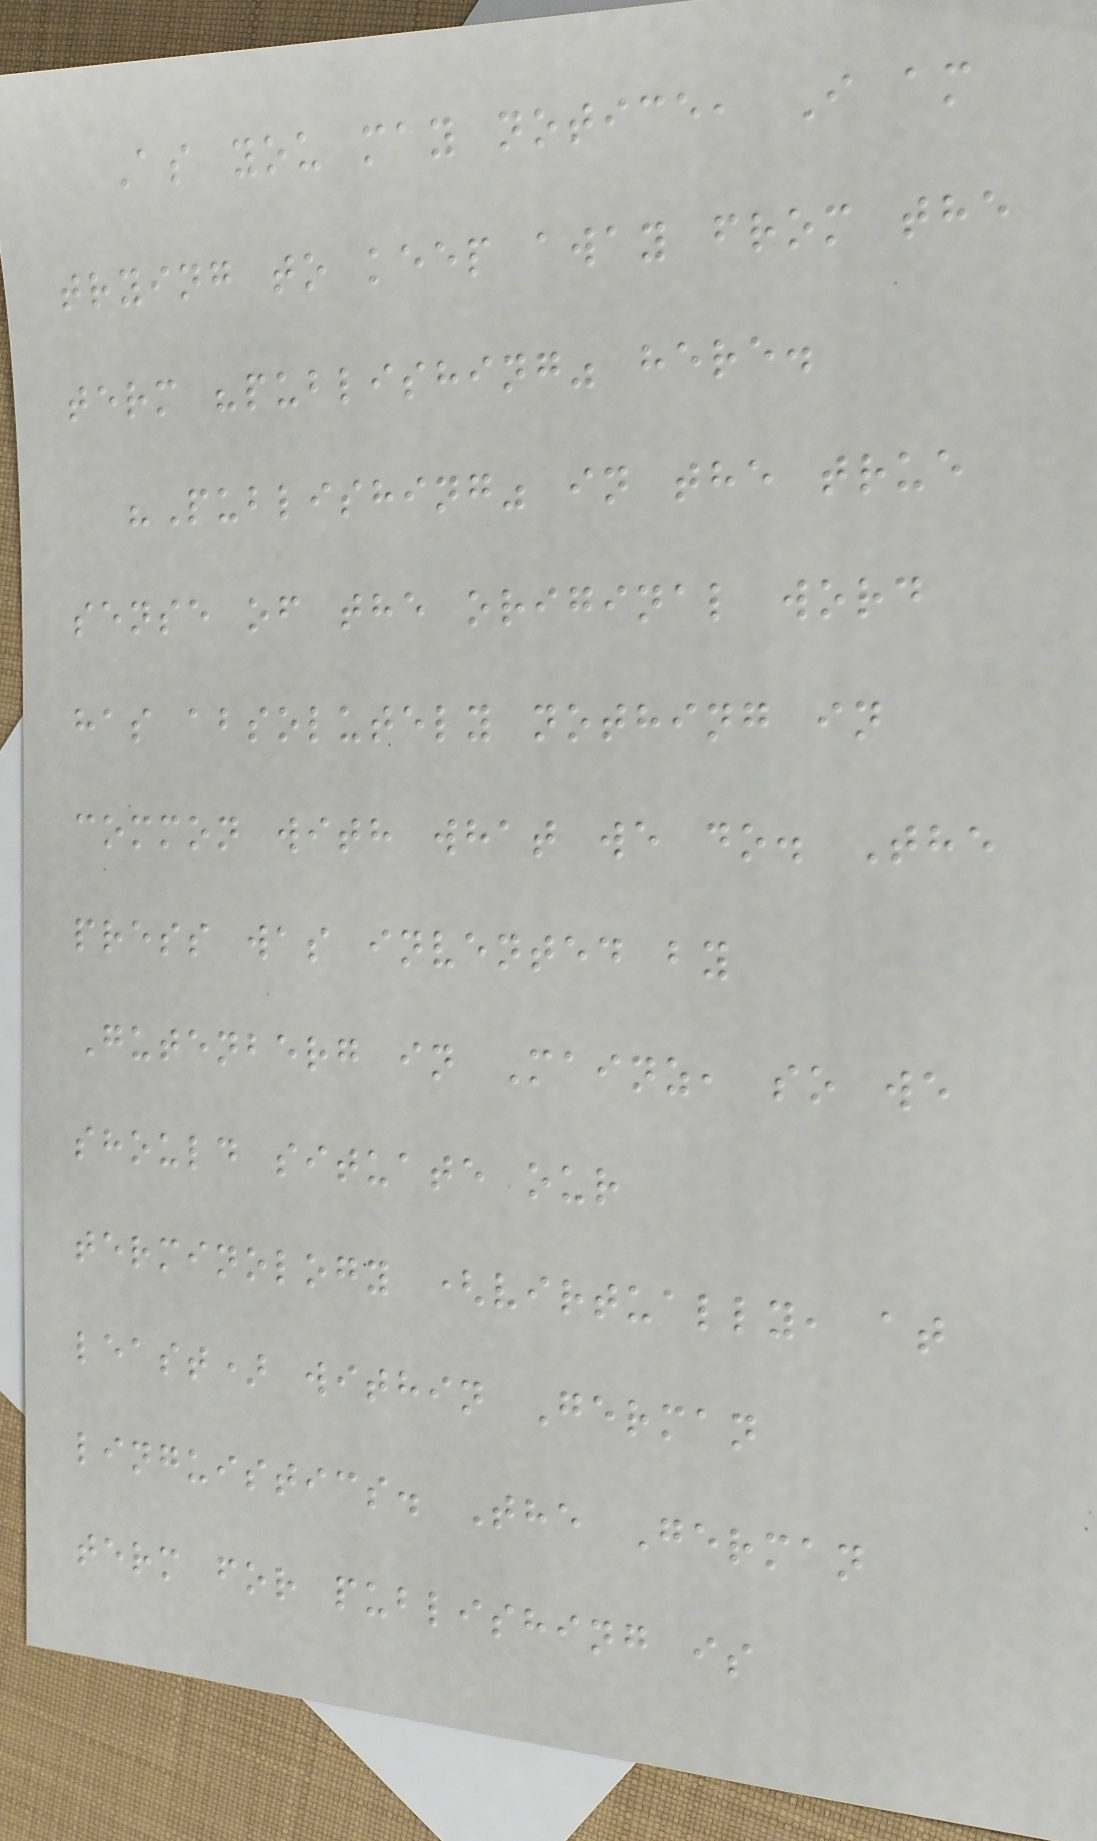As you may notice, I am
trying to keep away from the
term "publishing" here.
"Publishing" in the true
sense of the original word
has absolutely nothing in
common with what we do. The
press was invented by
Gutenberg in Mainz, so we
should situate our
terminology (virtually, at
least) within German
linguistics. The German
term for publishing is
